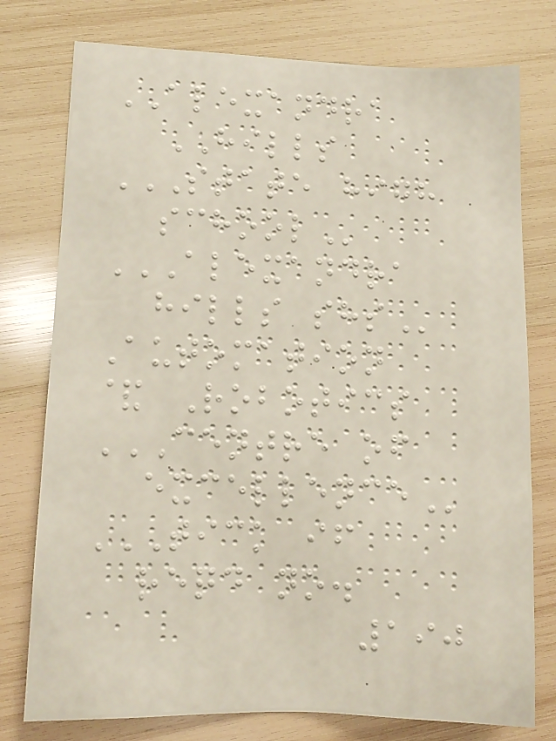ALEXANDRA
HILLS
STATE HIGH
SCHOOL
ALEXANDRA
HILLS SHS
Automation
& Robotics
CENTRE OF
EXCELLENCE
TICK IF
REQD NO.
190
